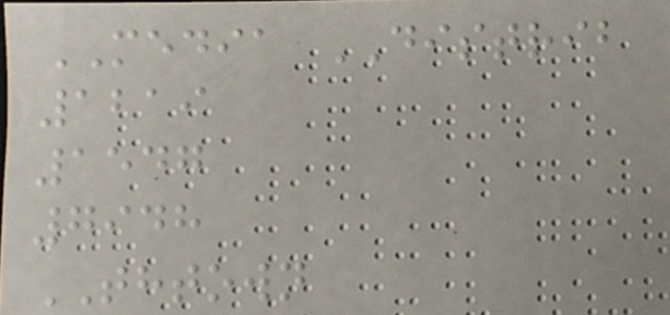MEDIA DISTRIB
1219
1547
7948
THTOWN
